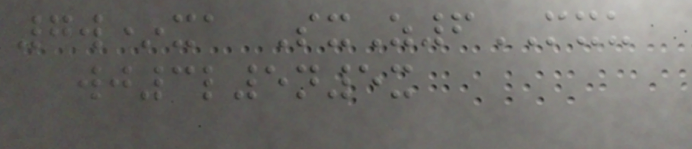7w*xa SxZ6MXU
wj3l5n5x
